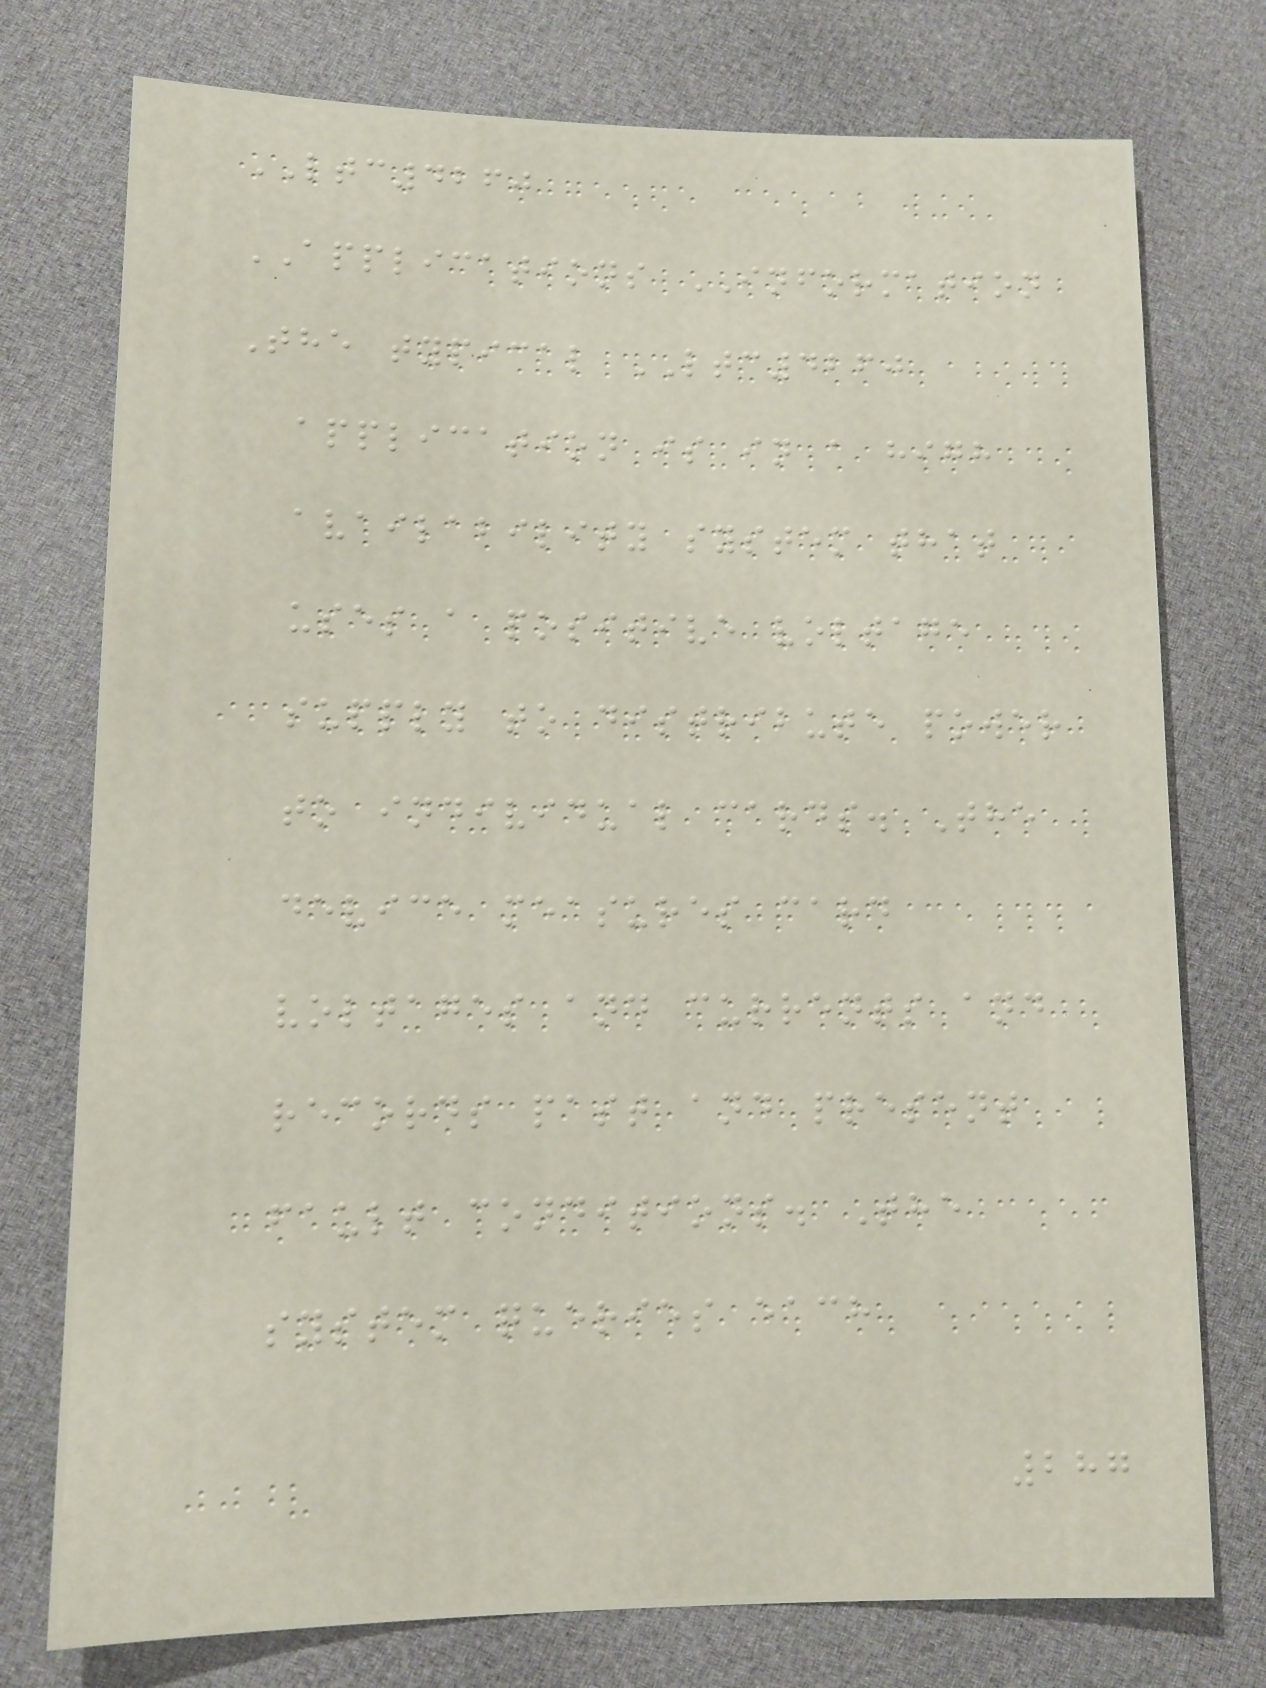LTC4260
APPLICATIONS INFORMATION
The typical LTC4260
application is in a high
availability system that
uses a positive voltage
supply to distribute power
to individual cards. The
device measures card
voltages and currents and
records past and present
fault conditions. The
system queries each
287
